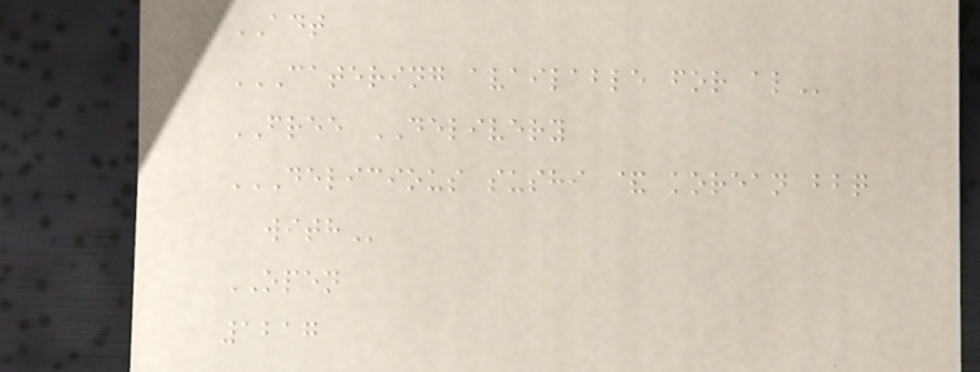ADT
CATERING AVAILABLE FOR AL
FREE DELIVERY
DELICIOUS SUSHI & KOREAN BBQ
WITH
OPEN
1217
